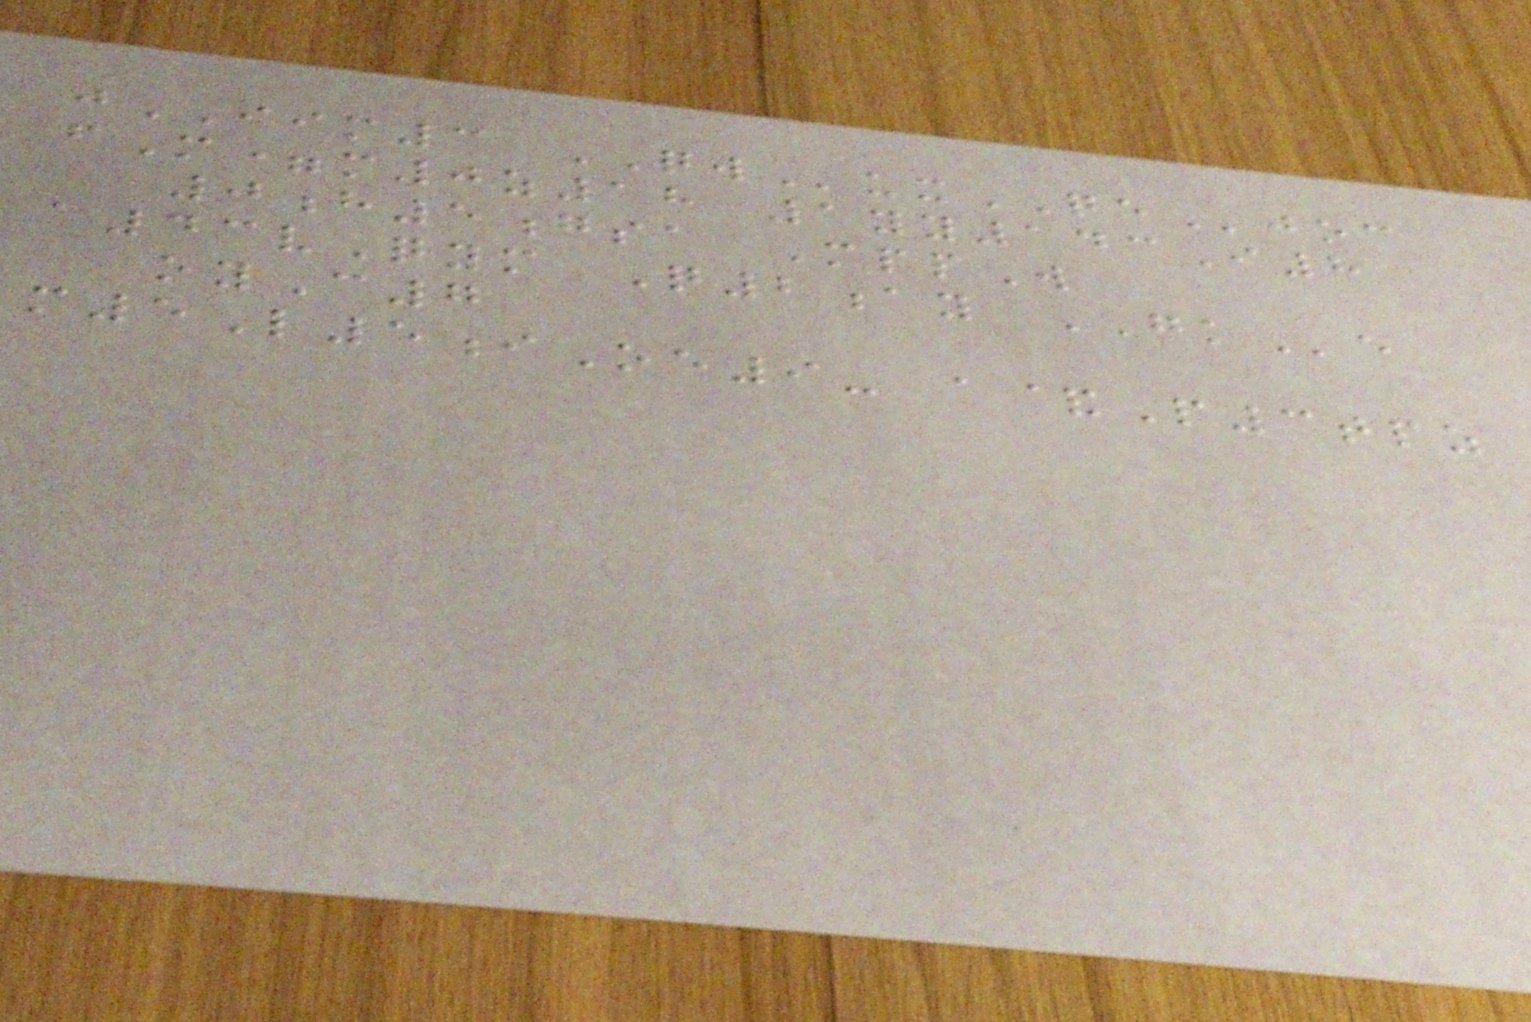jIIM3 QWuxQEjoc
fM=m0z18 1yy143I8
0h5gsa MppW
a43vQym Q2ay GKe
oyC7
m5L5iOe9- a&P3tpz
